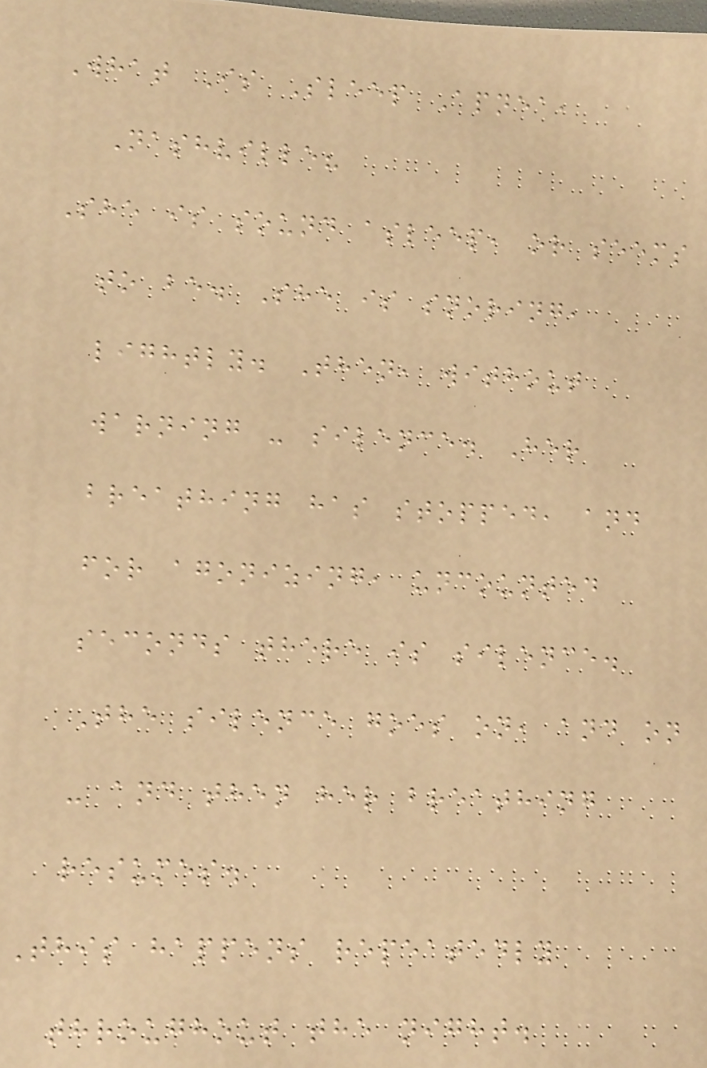What Is Sleep Apnea,
Nashville?
She is sound asleep, or seems
to be. She is snoring,
lightly. Then, without
warning - silence. Her
breathing has stopped, and
for agonizing, uncounted
seconds there is silence.
The silence goes on, and on
- and then her breathing
resumes.
This happens repeatedly
throughout the night.
